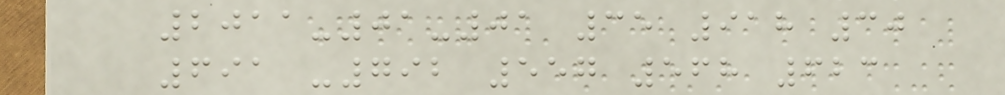2011-01-01 35 918 30
691 -792 557 568 623
